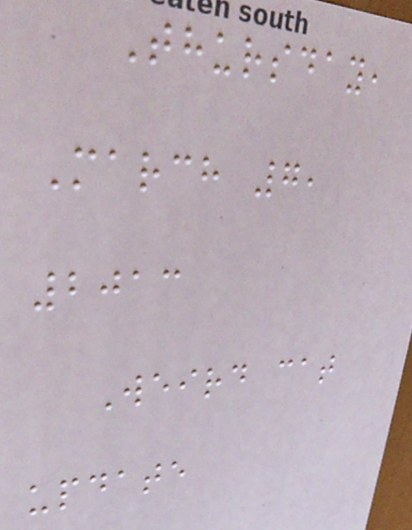Thursday,
March 7,
2013
Weird cat
update
